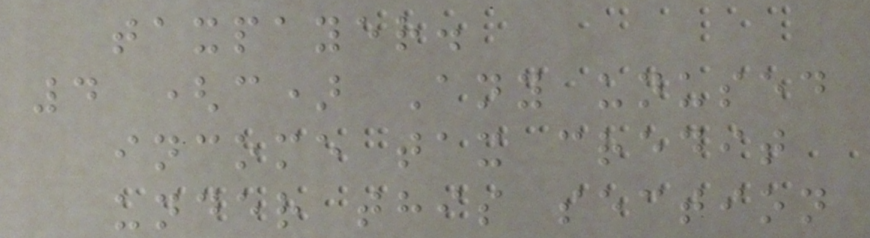taxpayer.
4 (c) Any unused
income tax credit
under this section
